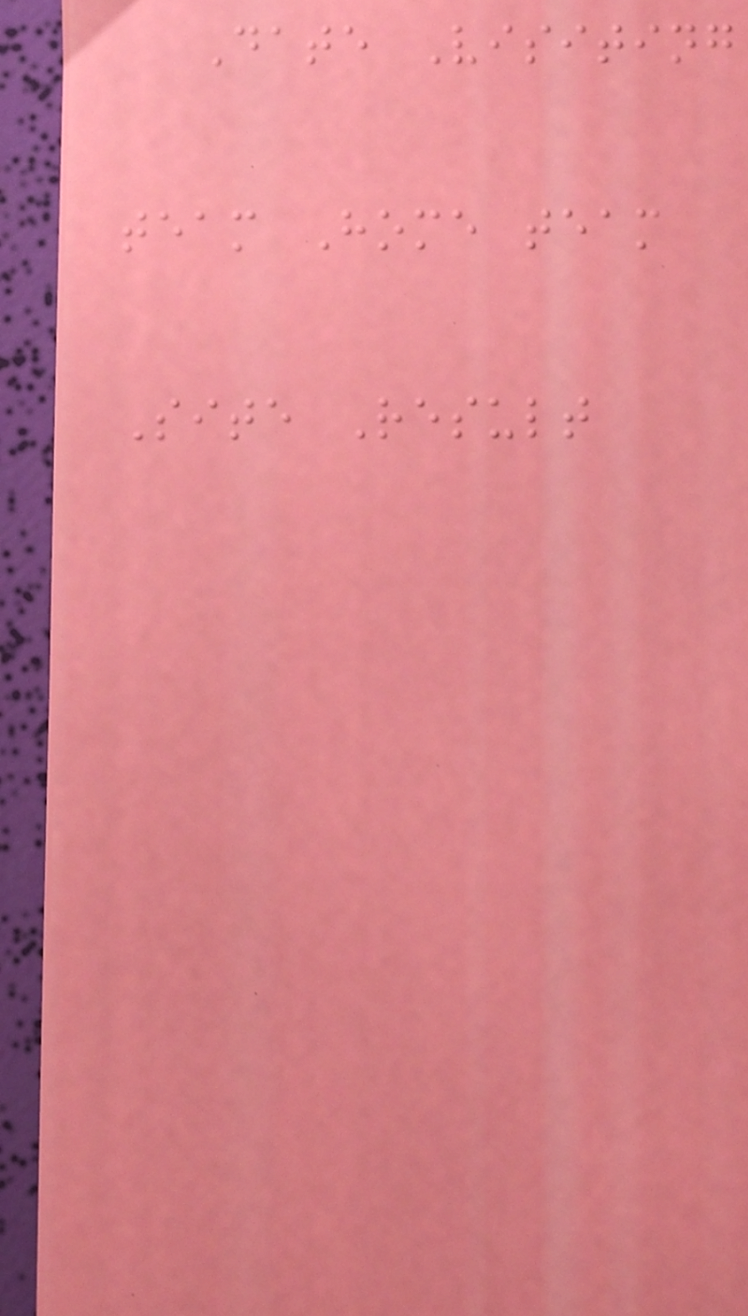Date Visiting
team Home team
Site Result
